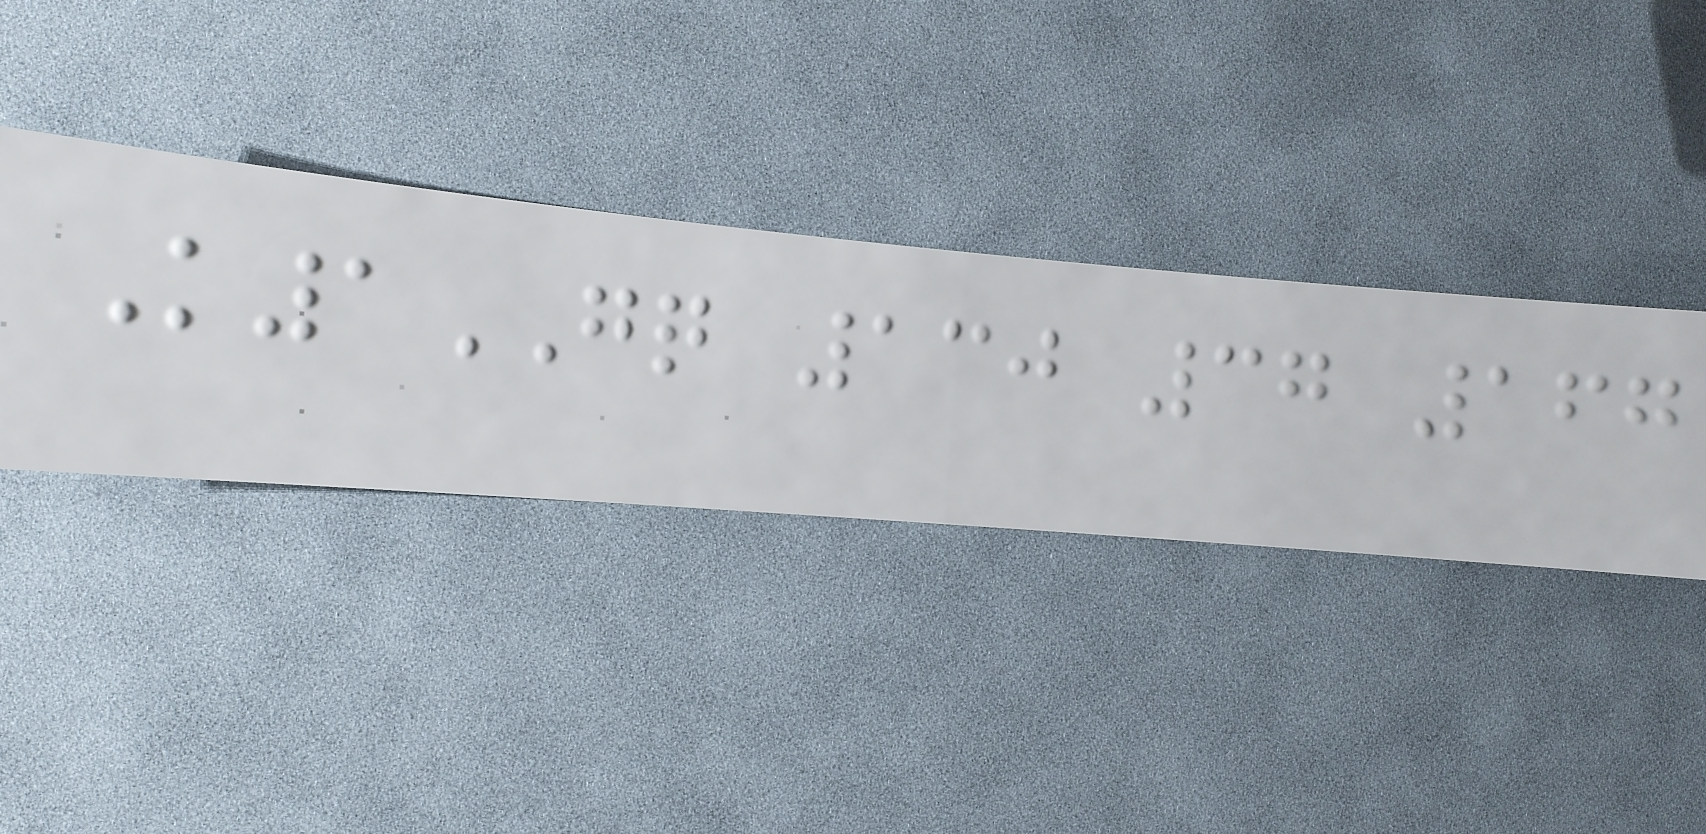K1GQ 130 37 167
